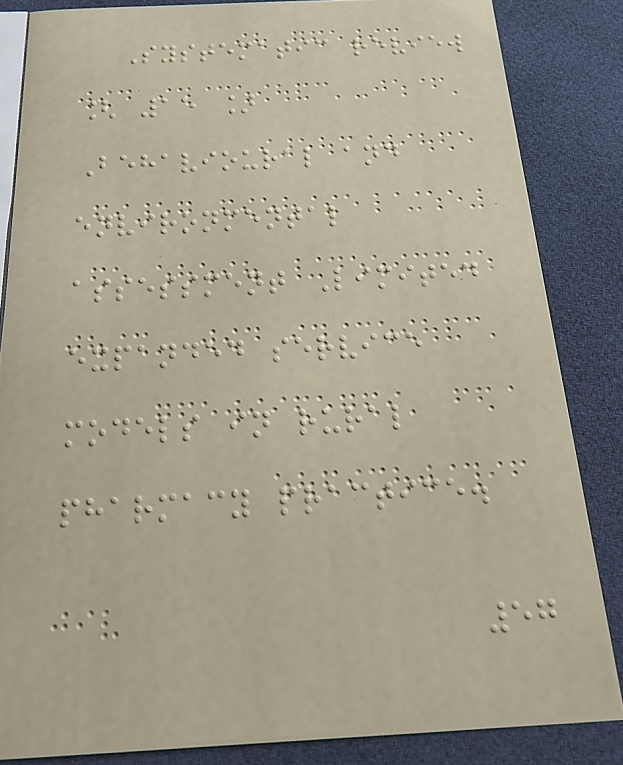Systematic review
[ 15 ]
Behavioural and
environmental
assessment Limited
expanded service
models in rural
pharmacy practice.
57
